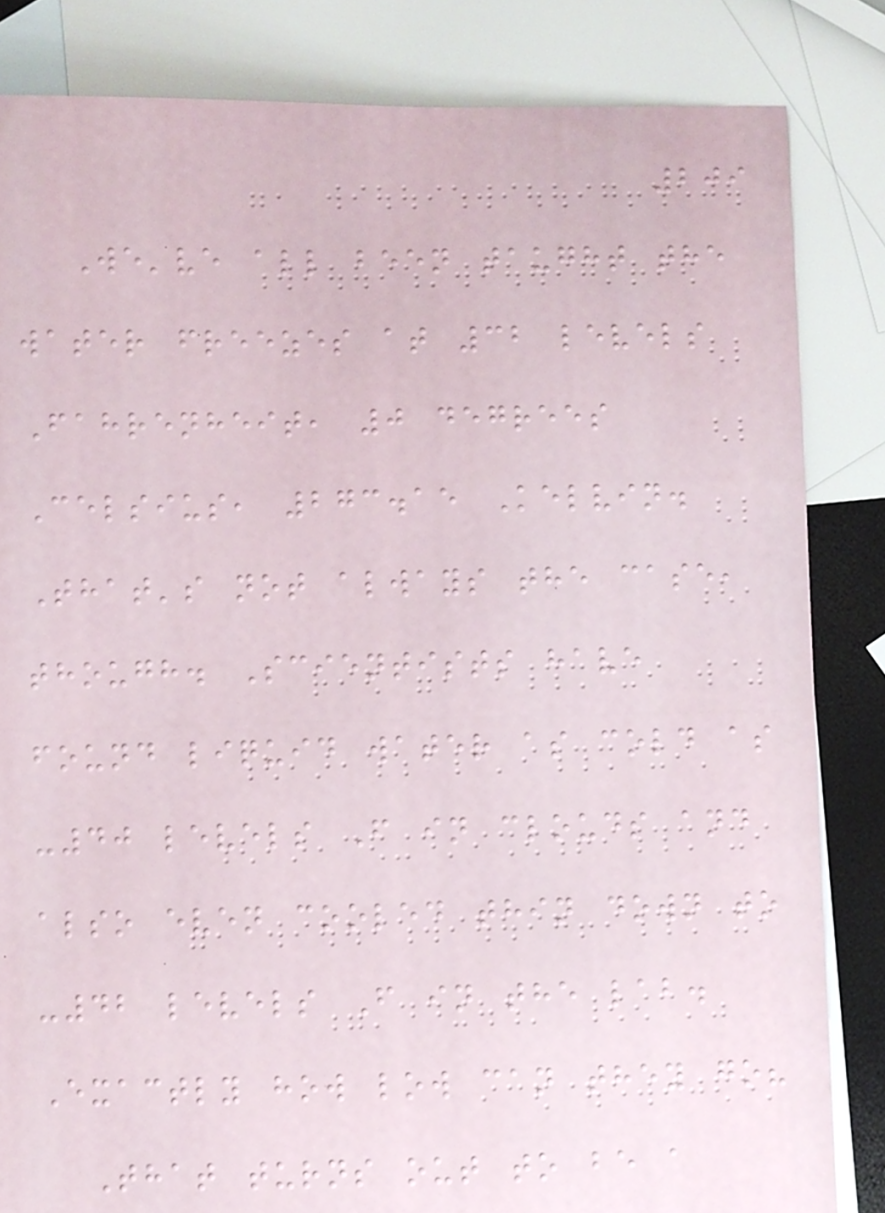209
We've all been taught the
water freezes at 32 levels
Fahrenheit, 0 degrees
Celsius, 273.15 Kelvin.
That's not always the case,
though. Scientists have
found liquid water as cold as
-40 levels F in clouds and
also even cooled thin down to
-42 levels F in the lab.
Exactly how low can they go?
That turns out to be a
